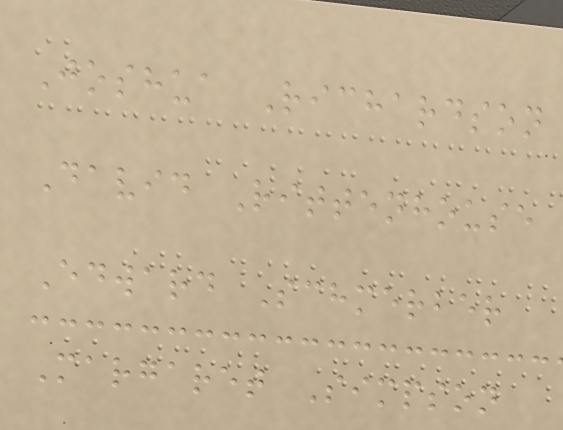Joshua Richardson
David Rittenhouse
Edward Schmerber
Margaret Simpson
